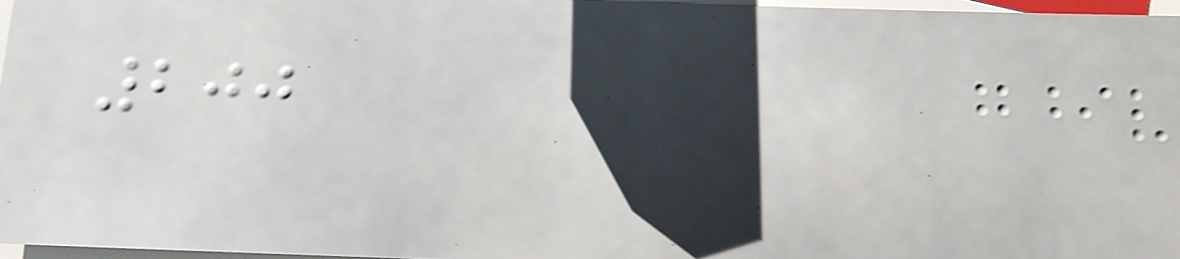200
